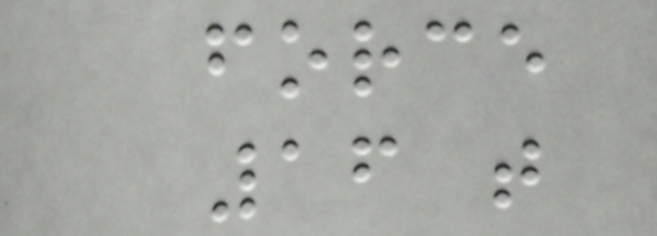force
16 t
